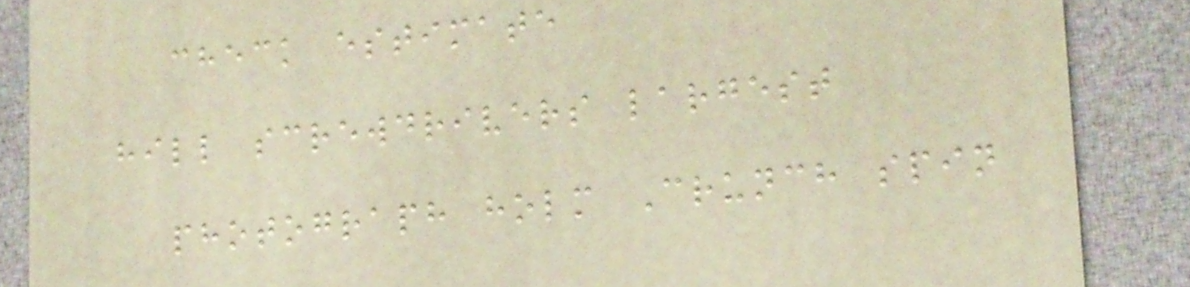check estimate
hill screwdrivers largest
photograph holm Crunch spin
